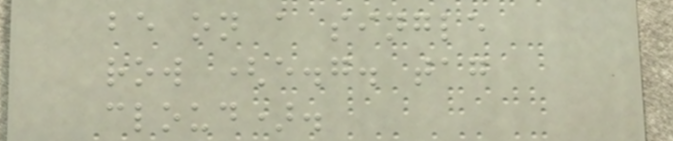be on a single
row (e.g. tag
cloud).
